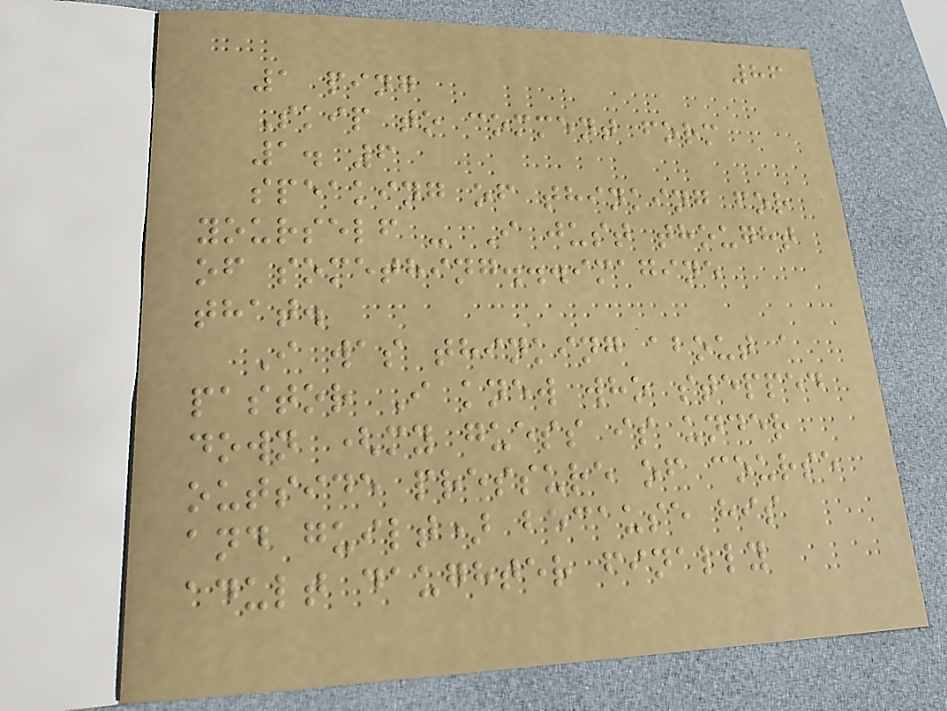86
1 ping
Skip to comment form
1. 6
speaking of thinking for
yourself - I just thought
of something...imagine
that.
I was thinking about a
pastor I knew who stepped
down (my guess is under
outside pressure of course
and guilt) because his
adult daughter finally
